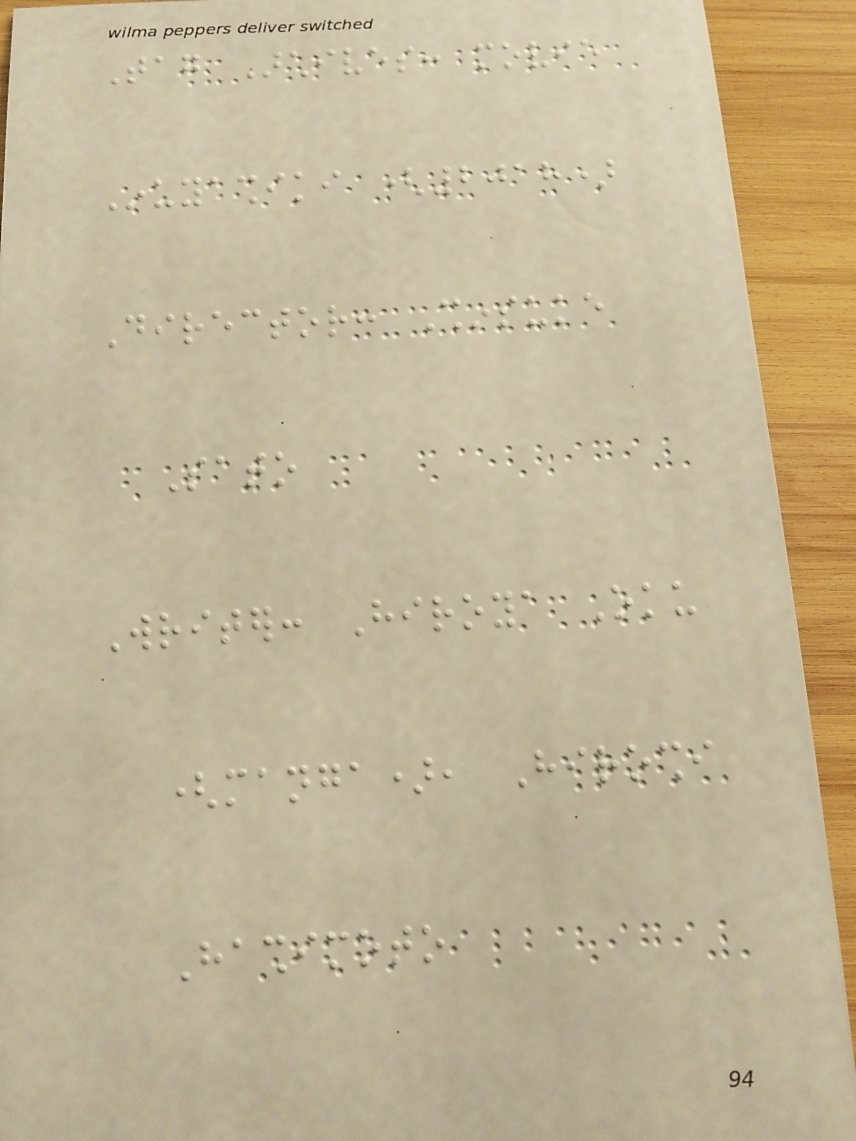Tag Archives: movie
Inuyashiki (2018)
Director: Shinsuke
Sato
Writer: Hiroya Oku
(manga), Hiroshi
Hashimoto
